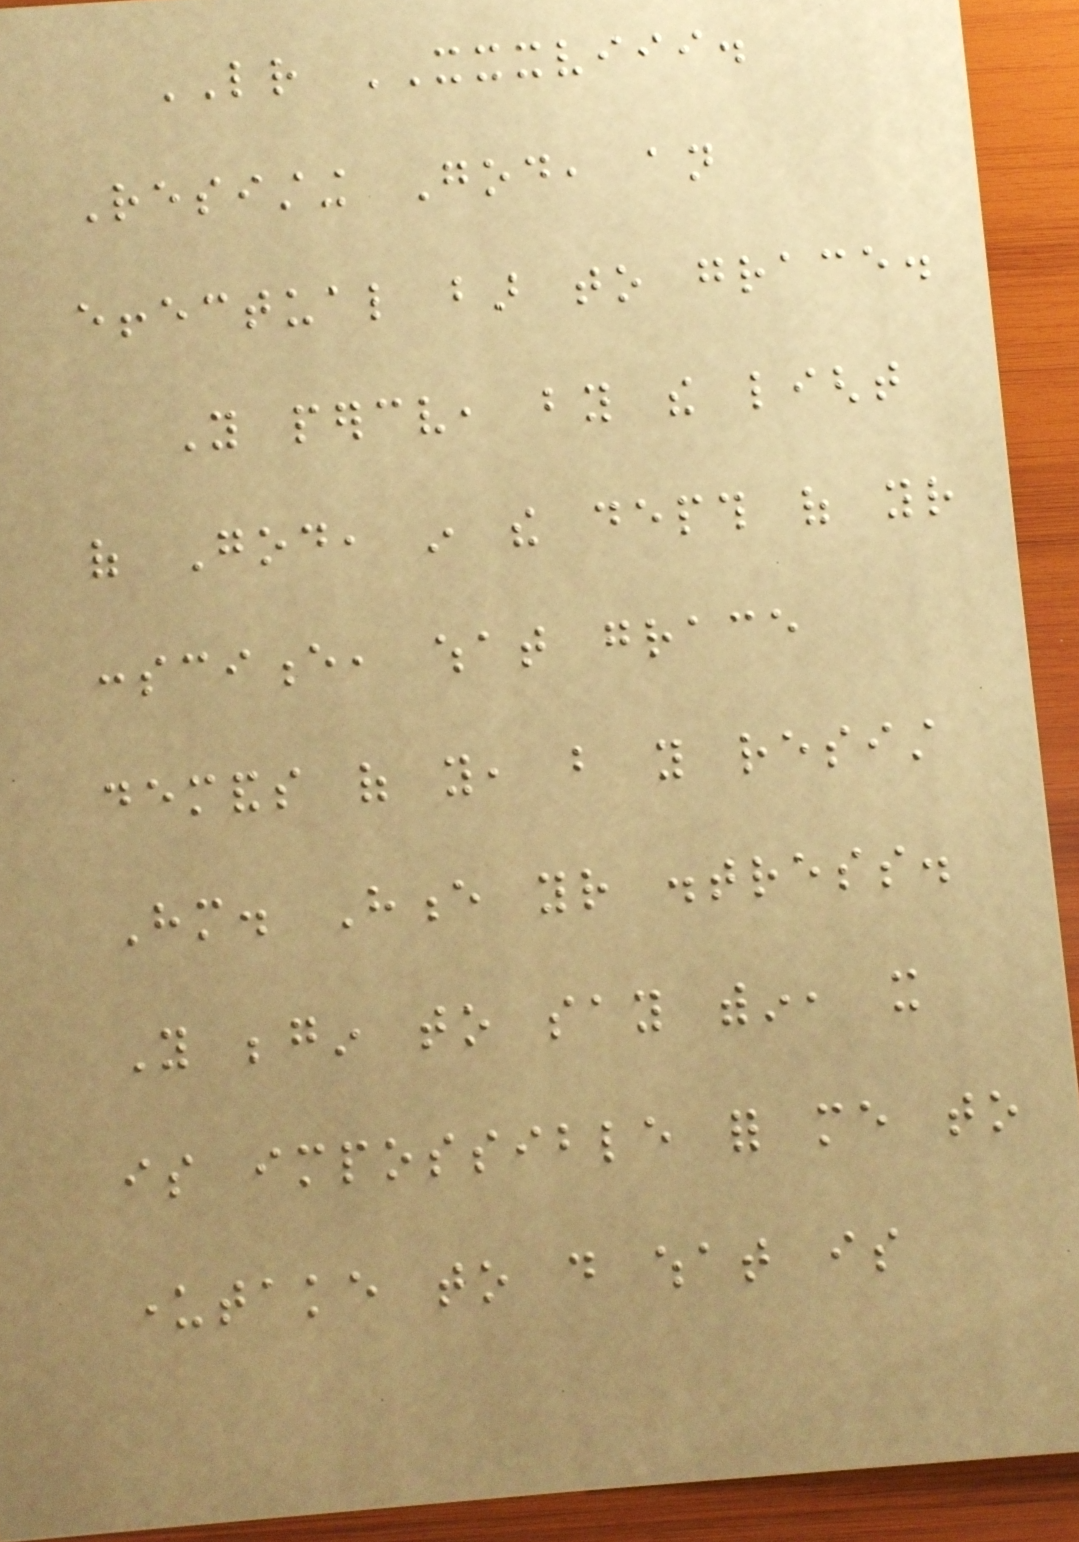LETTER XXXVIII.
Resisting God, an
effectual bar to grace.
You perceive, by the light
of God, in the depth of your
conscience, what grace
demands of you, but you resist
Him. Hence your distress.
You begin to say within, it
is impossible for me to
undertake to do what is
